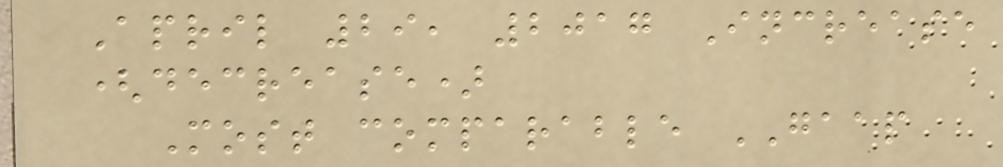April 29, 2017 Increase
(decrease)
Most comparable GAAP
